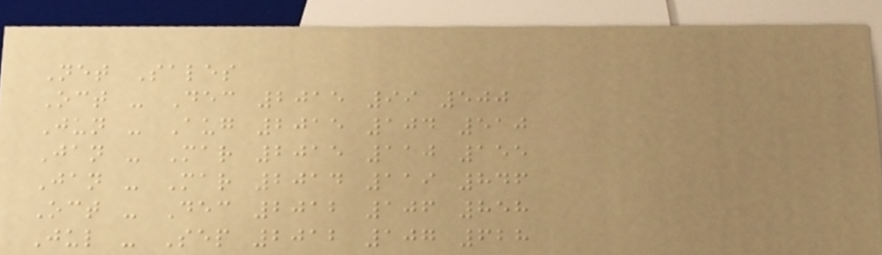Net Sales
Oct - Dec 2015 99 500
Jun - Aug 2015 104 510
Jan - Mar 2015 110 155
Jan - Mar 2014 119 846
Oct - Dec 2012 106 858
Jul - Sep 2012 107 628
